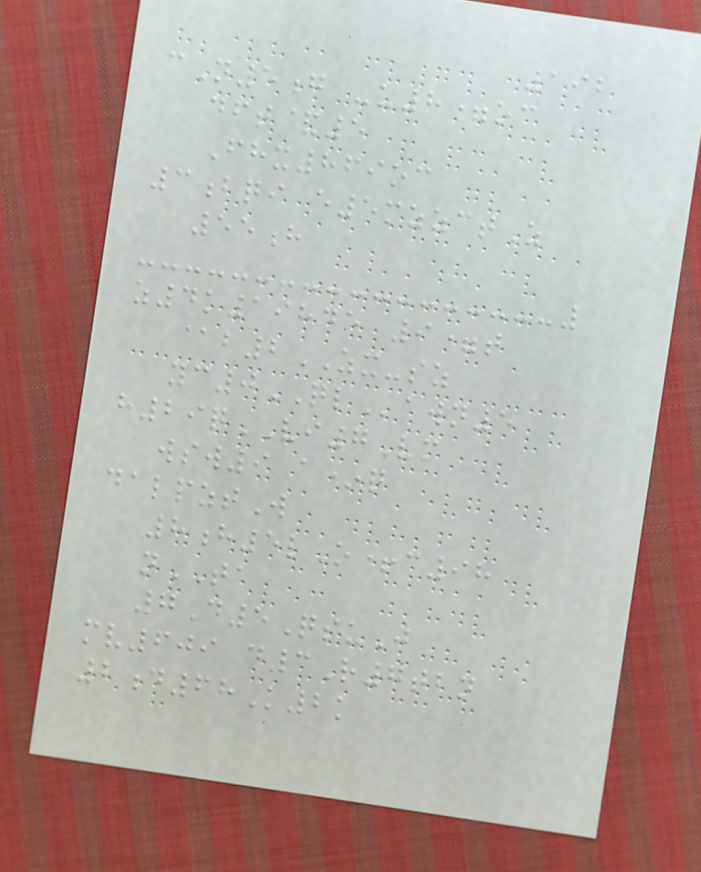192
cN5g -u8=oc
dft&5
Fhx869oc
3bqi e5mzzctZ
55h
z4k19845 9=t
@b2ZX-sz
yc0QLawn5
h29qVI7Vm
wsw9 a*q
dalpztW
8h5lO+c98
nTA
7D5QsuJ
mv609 d3R7tbn
2d68K2k
